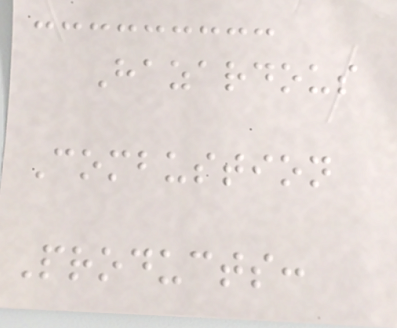Hazardous
Combustion
Products:
